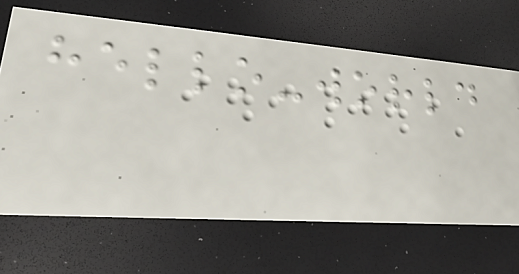hello-world
